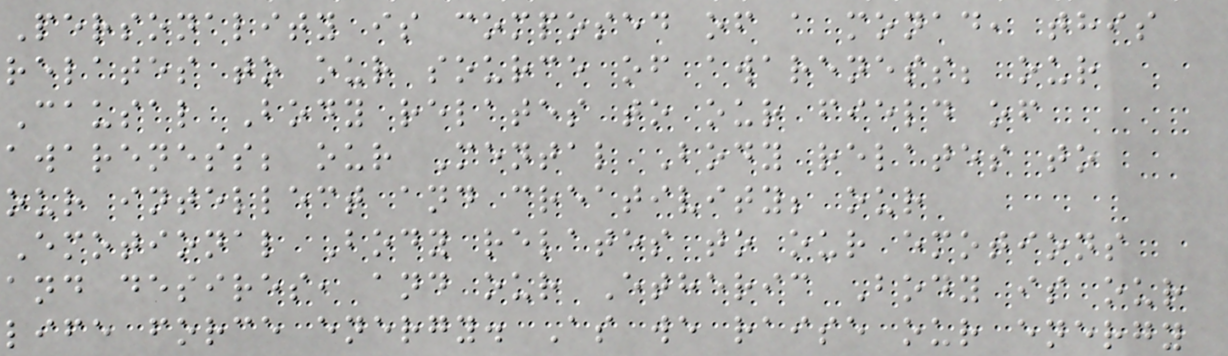Personality is composed of a monad, this
relates to our source of awareness; our
Causal Body relates to our field of
awareness; our Mental Body relates to
our intellect and creativity; our
Emotional Body relates to our emotions
and desires, and our Etheric Body is our
life force energy. As we raise our energy
